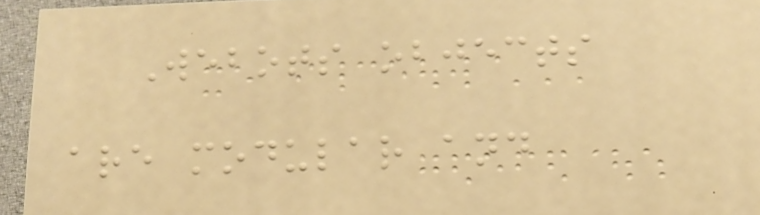Webots objects
are modular and
